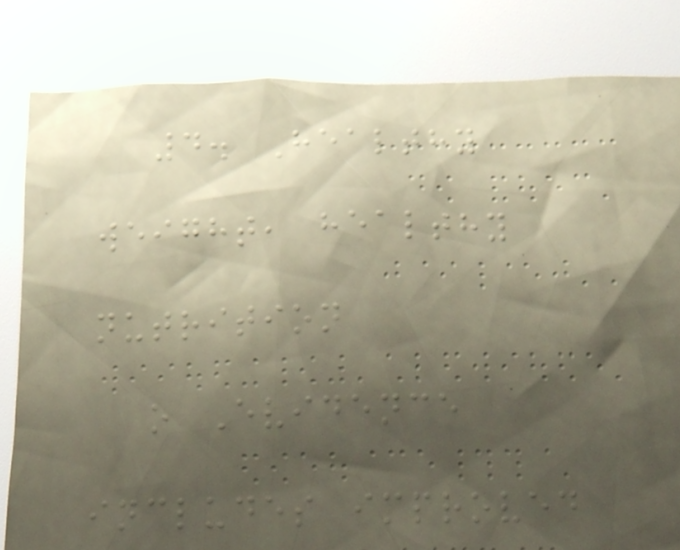4. Healthy
weight, healthy
nutrition
o Evidence
includes improved
